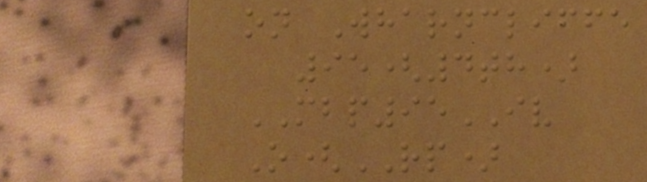on Wharncliffe
95(4th)
MBP95IV
O(RP)
